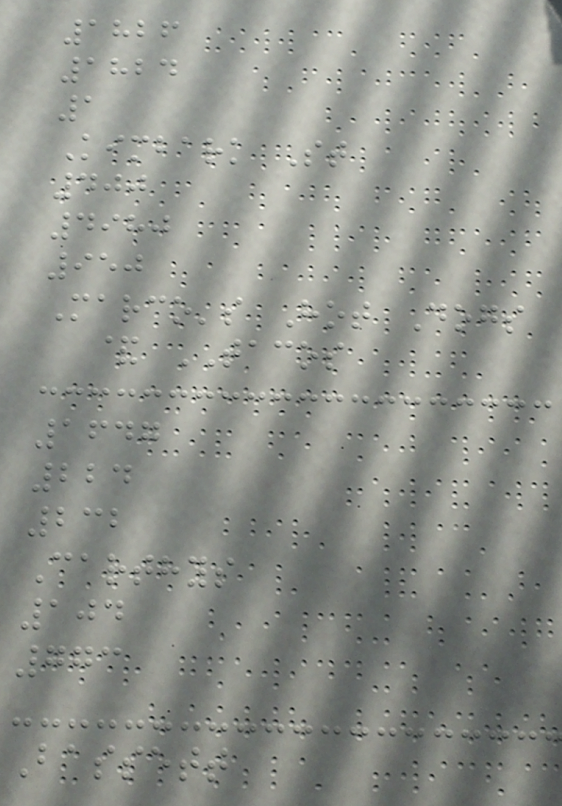1826
1824
1
Kimbark St
400
4980
950
Marco's Hot Dogs
& TACOS
1647
224
232
Carthys
104
773
Bassett
